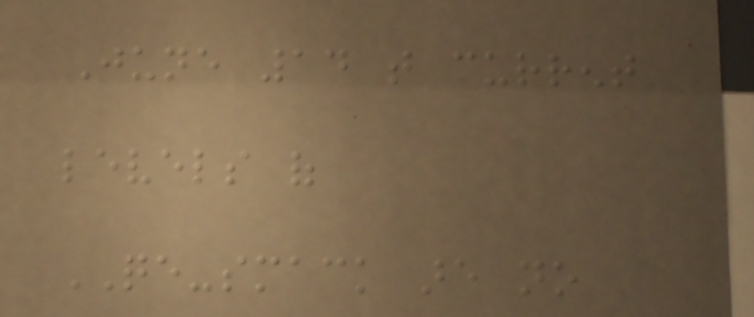June 14 that current
levels of
QE-smack are no
